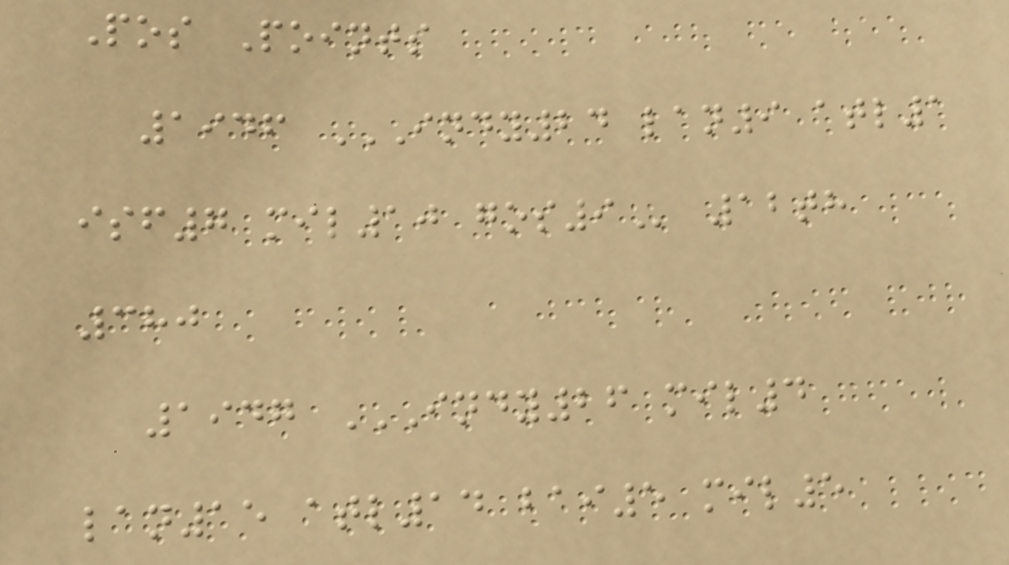Pos Points
1946 INDY24 LAN9 ATL1
ISF7 MIL10 GOS9 12th
380
1947 INDY26 MIL4
LAN15 ATL14 BAI5 MIL5
